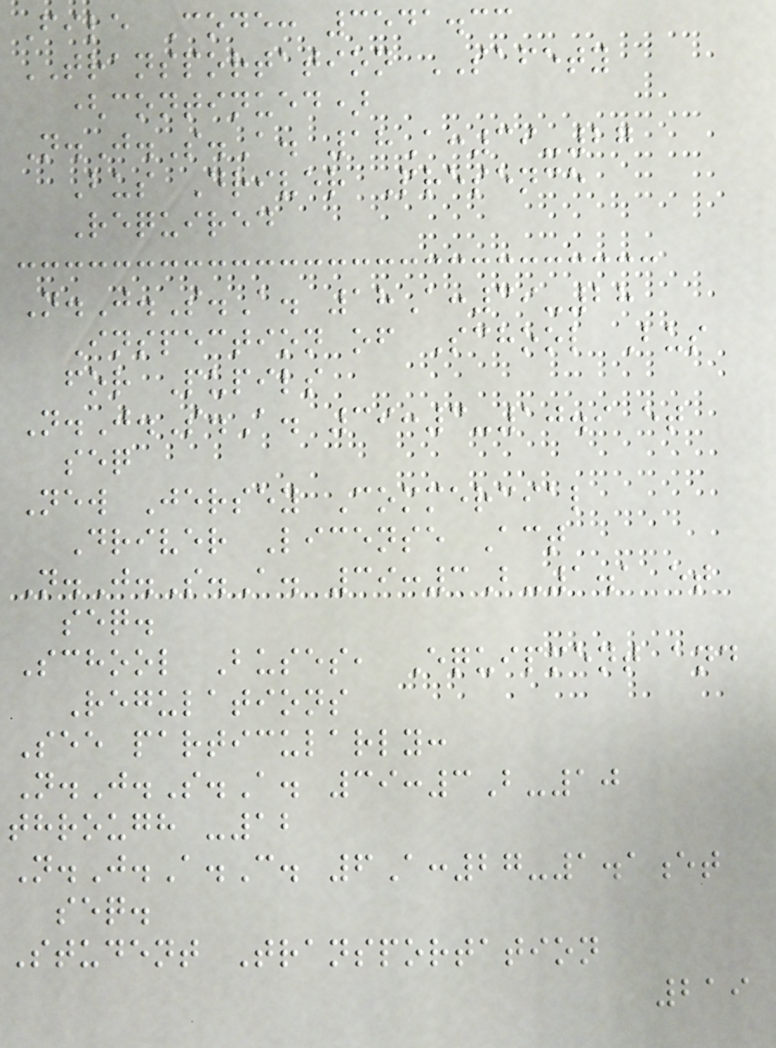File Code: 3541.33
TRANSPORTATION SAFETY
(continued)
N.J.S.A. 18A:39-27
Bus Driver Presence
Required
N.J.S.A. 18A:39-28
Inspection of School Bus
for Pupils
N.J.S.A. 39:3-10.9 et
seq
New Jersey Commercial
Driver License Act
N.J.S.A. 39:3B-1.1 et
seq.
School Buses, Equipment and
Regulations
See particularly:
N.J.S.A. 39:3B-10
through -12
N.J.A.C. 6A:27-1.1et
seq.
Student Transportation
219
